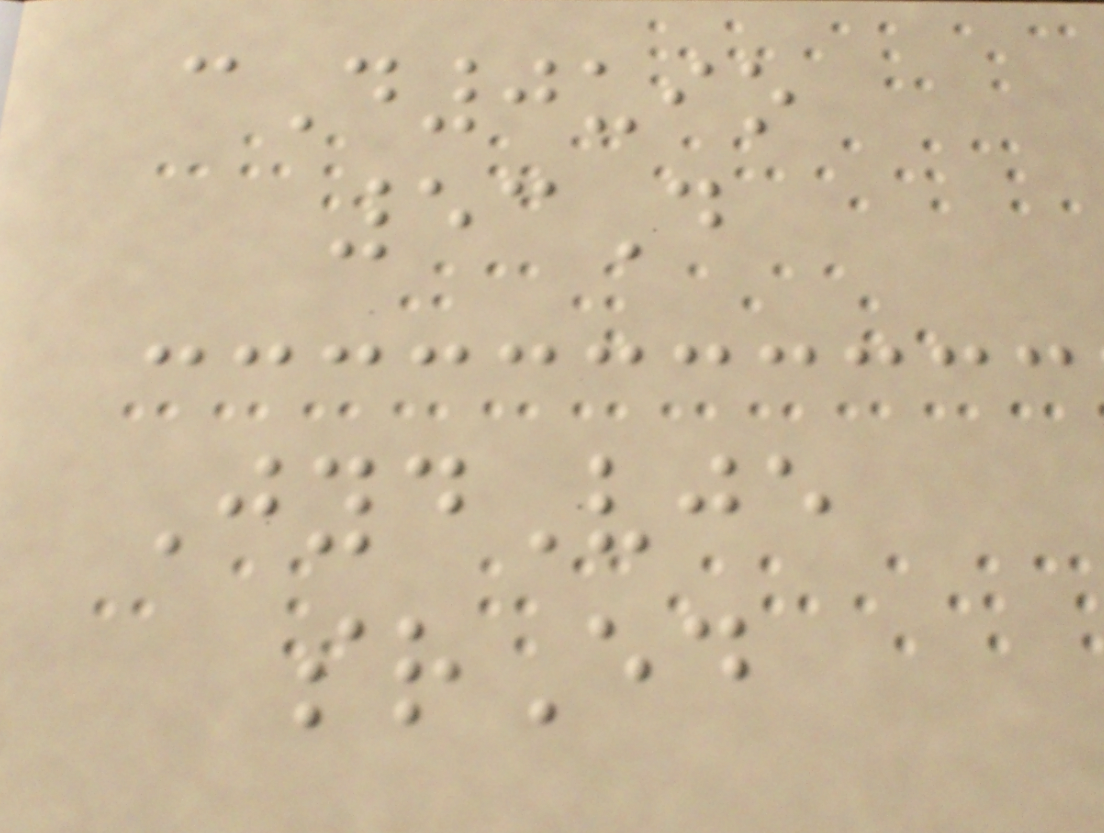cD0uio
53D
JydVje
srEd
